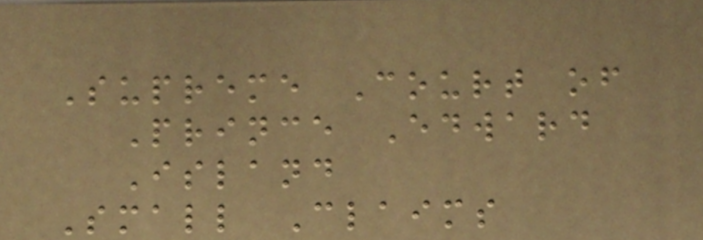Supreme Court of
Prince Edward
Island
Small Claims
